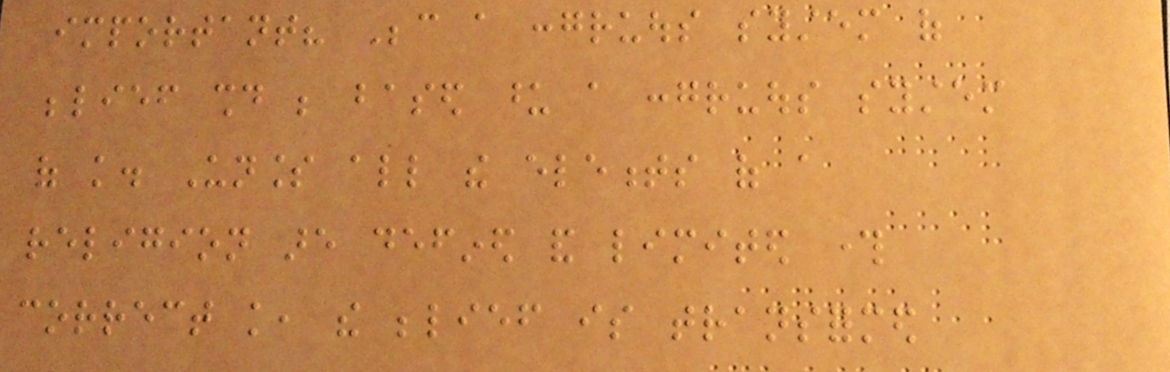important? Because a congruous system of
belief should be based upon a congruous system
of knowledge. Unless all the elements of a
religion are defined and limited through
correct knowledge, the belief is transformed
